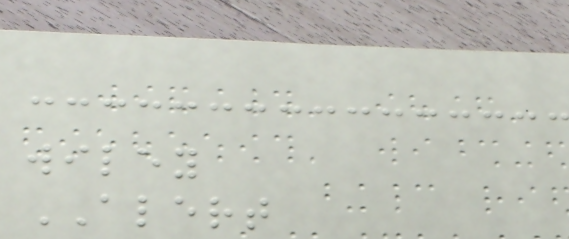wiley
ALERT
